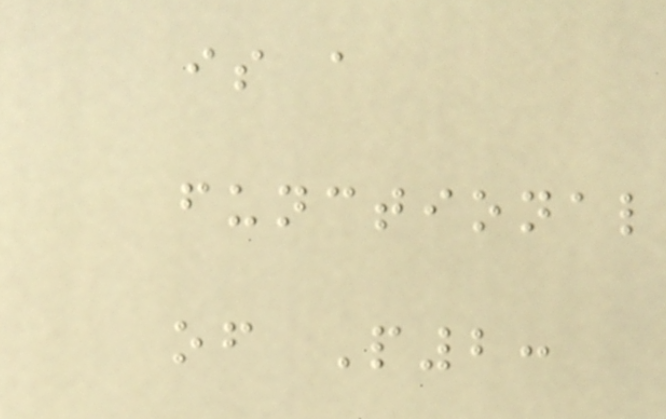is a
functional
of P2:
